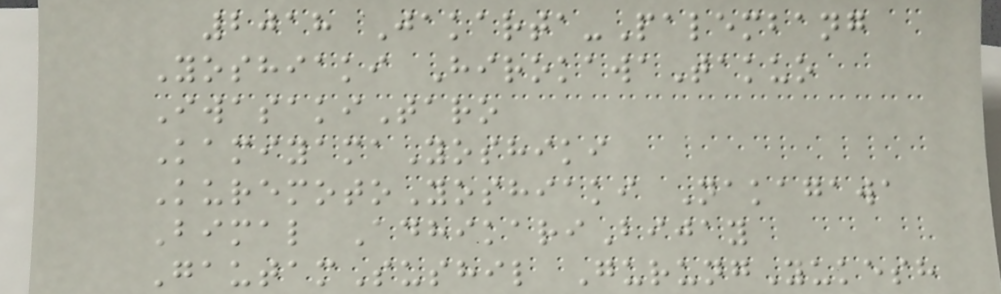2018 Jakarta-Palembang
Yoshiaki HirokawaTakuo
IwasakiTaro
KamiyamaYoshiki
KuremotoYoshiaki Nakagawa
Bimal AdhikariBijay
GautamSushil GurungYukesh
